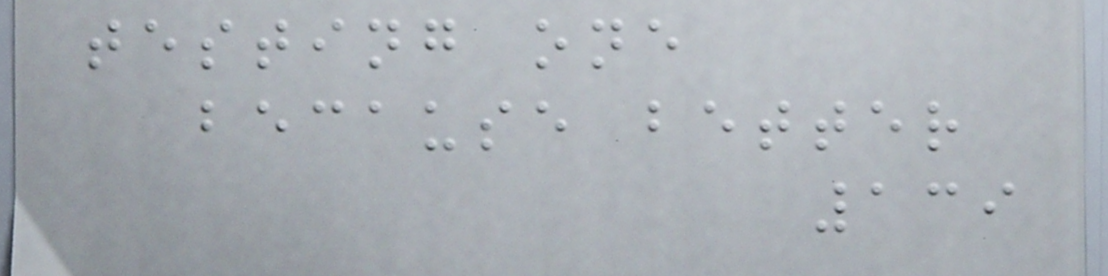testing one
because better
139
